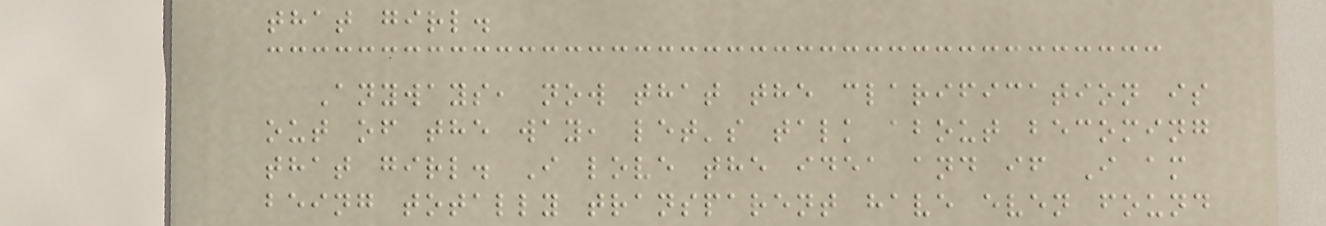that girl.
Anyways, now that the clarification is
out of the way, let's talk about becoming
that girl. I love the idea and if I am
being totally transparent have even found
